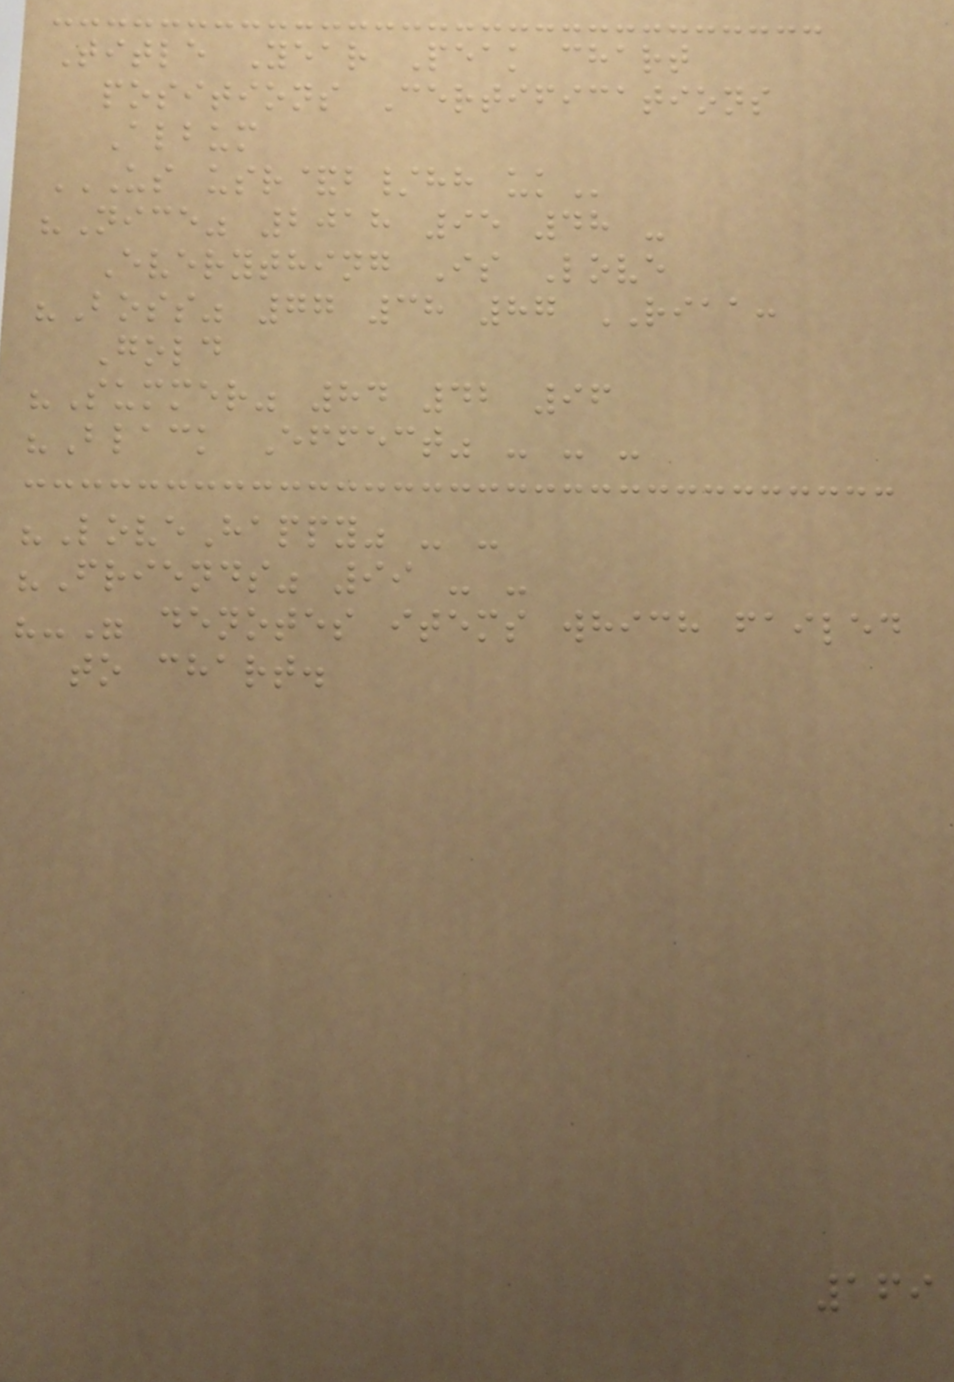Title Year Peak chart
positions Certifications
Album
US USR&B/HH UK
"Nice" 2018 95 48 -
Everything Is Love
"Boss" 77 38 87 RIAA:
Gold
"Summer" 84 42 96
"Black Effect" - - -
"LoveHappy" - -
"Friends" 99 - -
"-" denotes items which failed
to chart.
169
